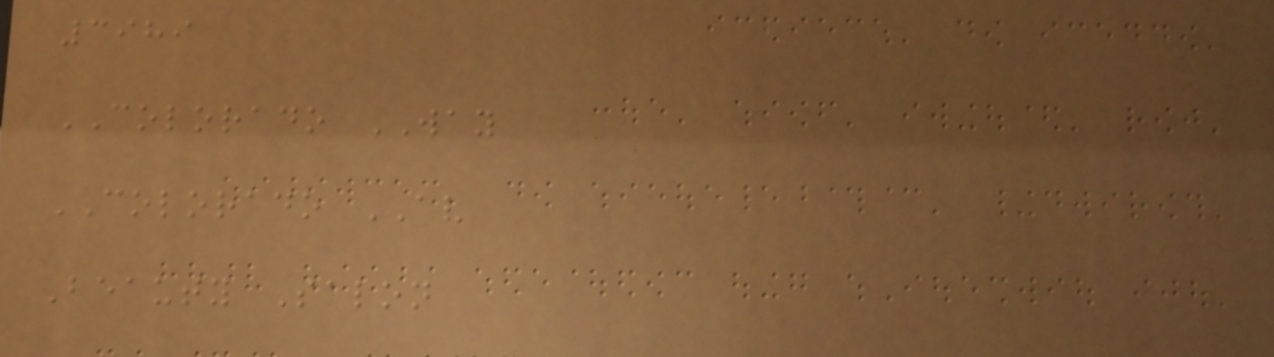3989
COLORADO WAY
COLORADO AV
Beauty Salon
